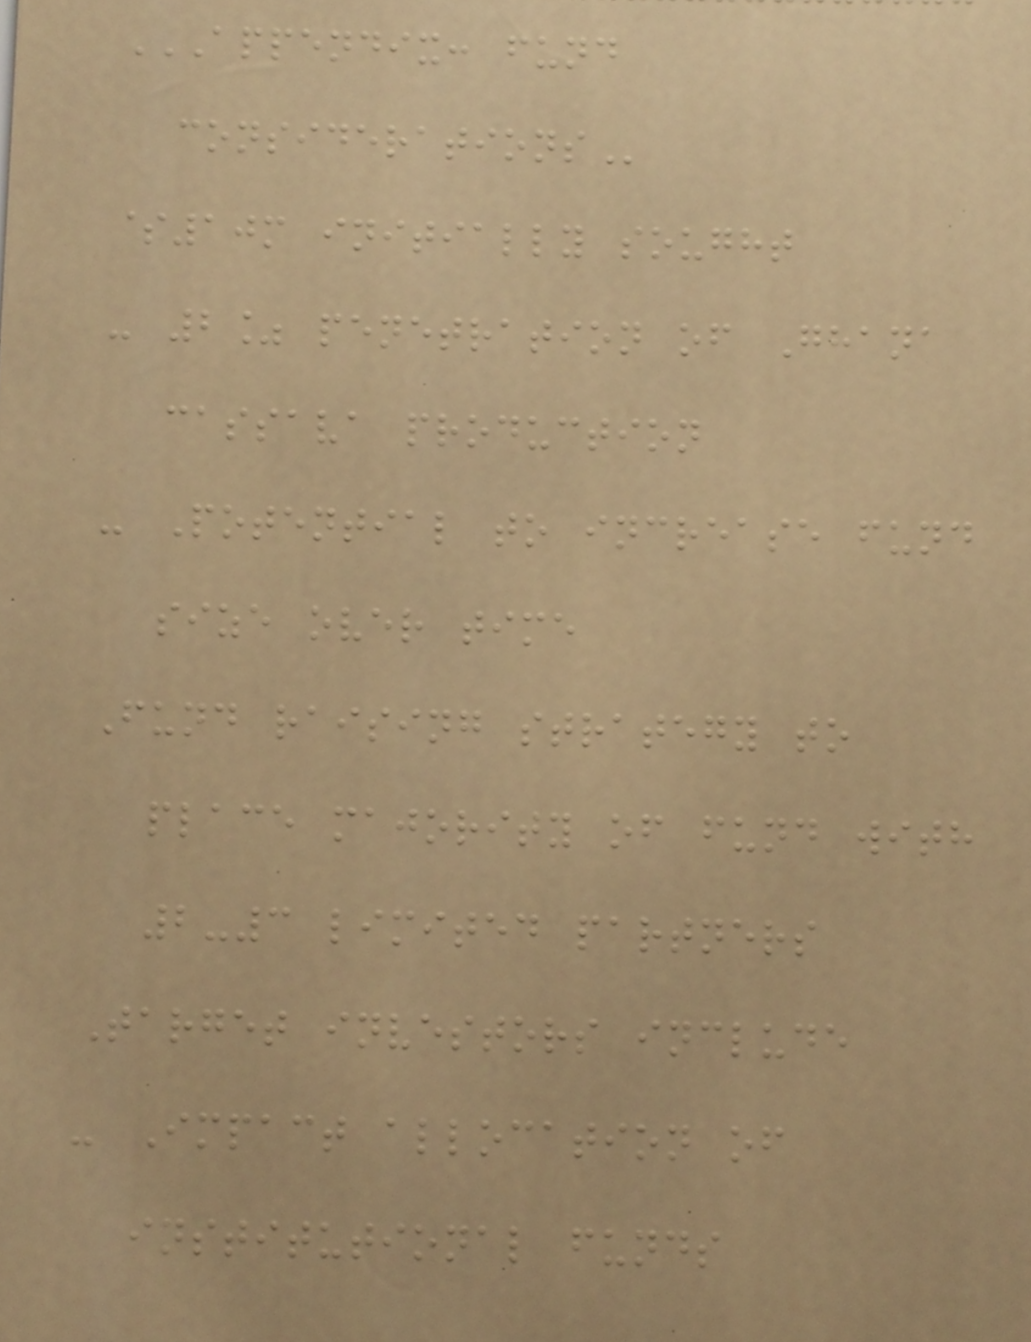APPENDIX: FUND
CONSIDERATIONS
$10m initially sought
- 2% penetration of Ghana
cassava production
- Potential to increase fund
size over time
Fund raising strategy to
place majority of fund with
2-3 limited partners
Target investors include
- Impact allocation of
institutional funds
